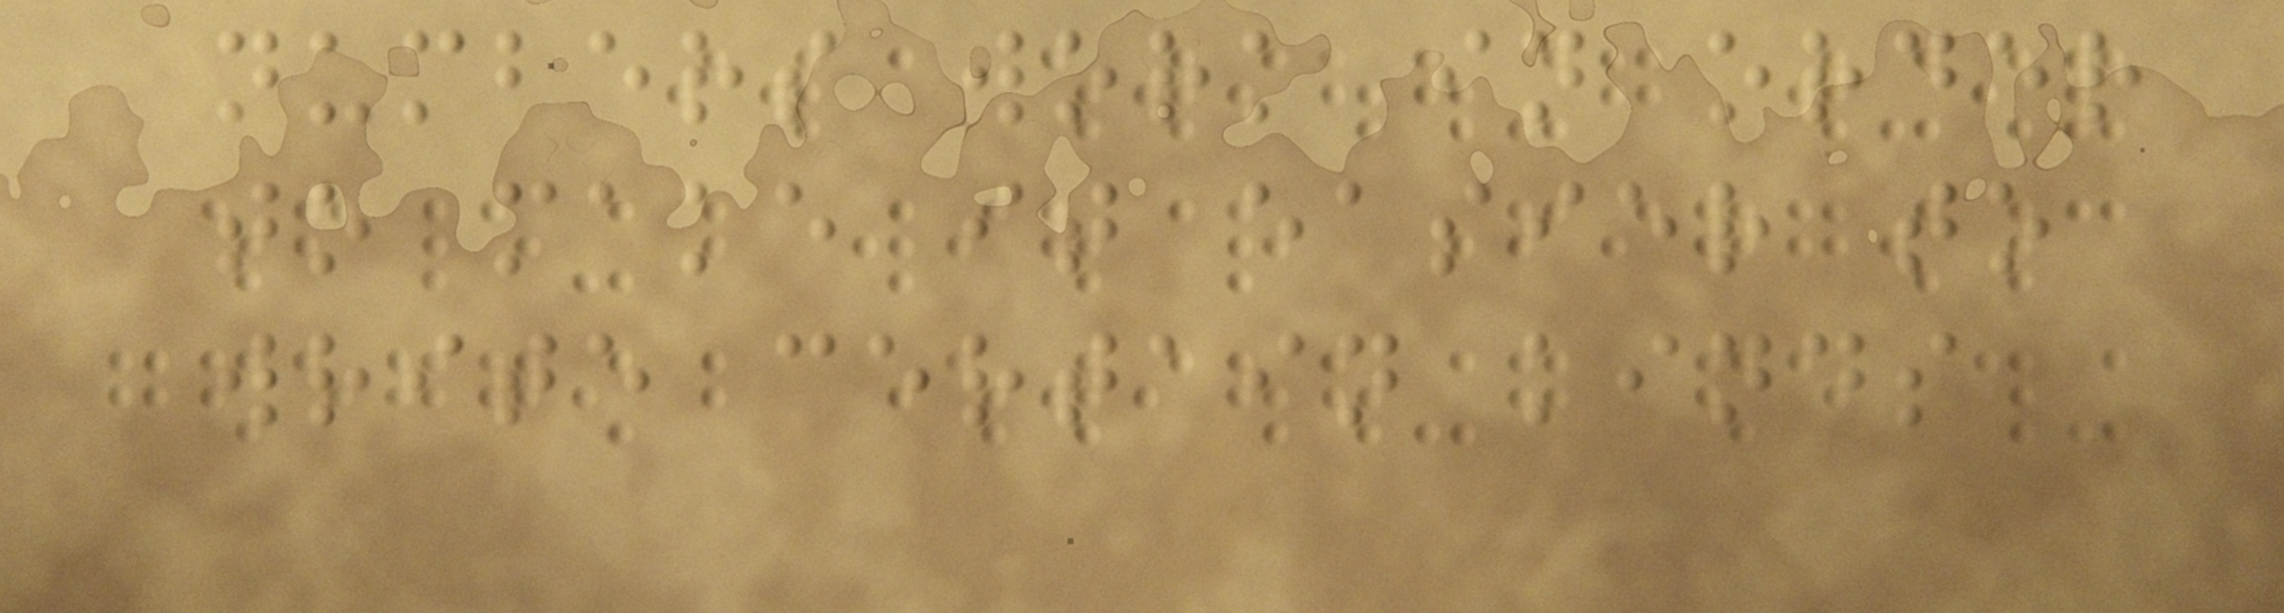numbers work in order
to make it easier to
write certain kinds
